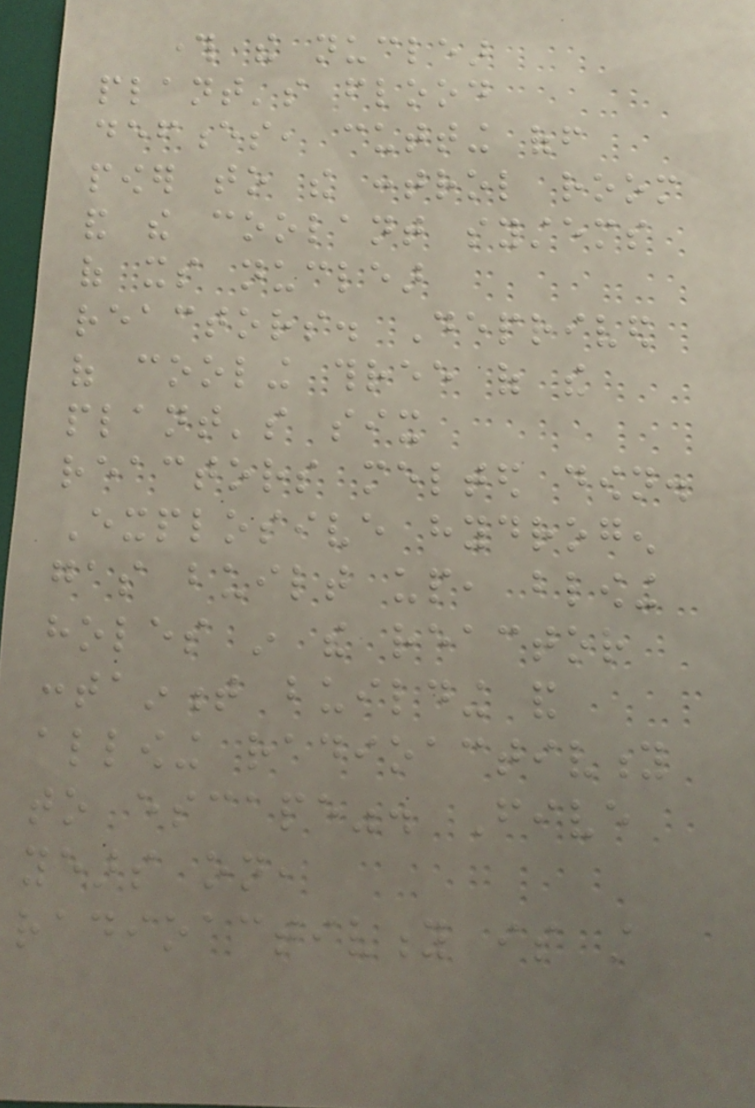through the nuclear
plant's flood
defences, cutting off
power to the control room
and the coolant systems
of its nuclear
reactors. Deprived
of cooling three of the
plant's six
reactors melted down.
Explosive hydrogen
gas built up, blowing
holes in the reactor
containment building and
allowing radioactivity
to escape". Five
years on,
radioactivity is still
